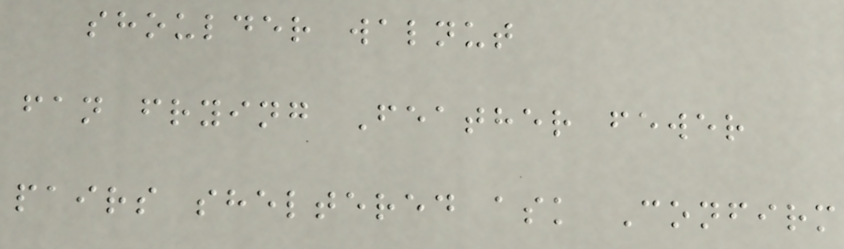shoulder walnut
fan frying Feather fewer
pairs sheltered ask Confirm
